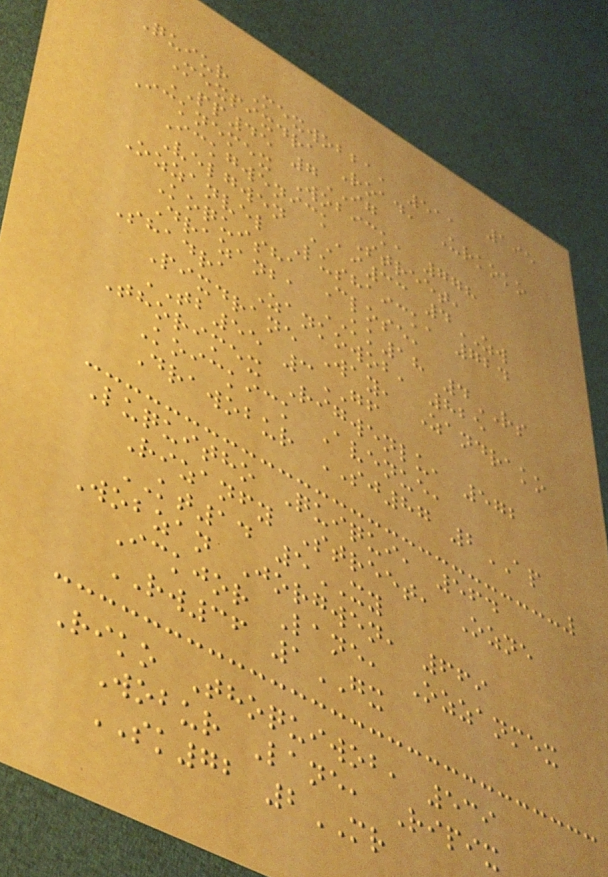195
Quiur Mexwobba, 511
Mexpixdra Road, Urkoko
PP45 7IG
Icknemex Wobick, 778
Ickgwenick Street,
Velgwen AI33 4ZW
Ozzanvel Lushaick, 724
Koquisha Close,
Drazanba KK18 4RS
Shadra Zankowob, 825
Pixdrane Way, Zandrako
TB55 3GF
Thorimex Rigwenlu, 572
Koickick Avenue,
Drawobur SJ87 2AP
Luquitho Quiqui, 564
Rizanfy Street, Ozne
KT14 5XY
Wobzan Jorgwen, 669
Ickjor Lane, Ozzanmex
RW36 1GX
Riko Thoquiwob, 539
Wobur Lane, Ripix
SK72 2MR
